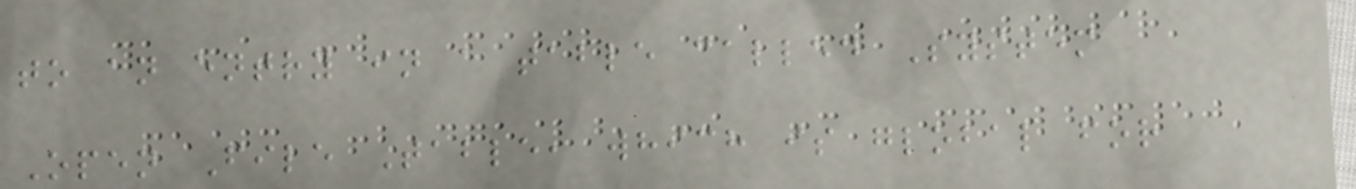to an entry in a table called System
Open File Table, which is global for
